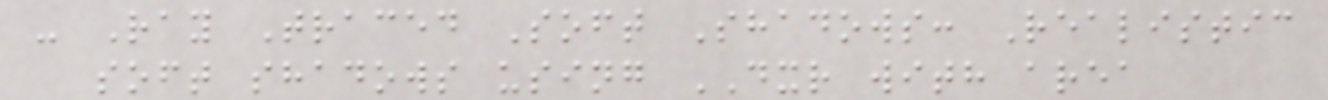- Ray Traced Soft Shadows: Realistic
soft shadows using DXR with area
